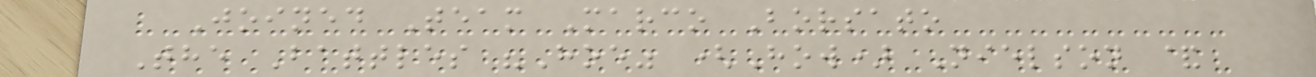Joined Team Marco Borsato
The Battles "Hoe" (How) Nielson &
